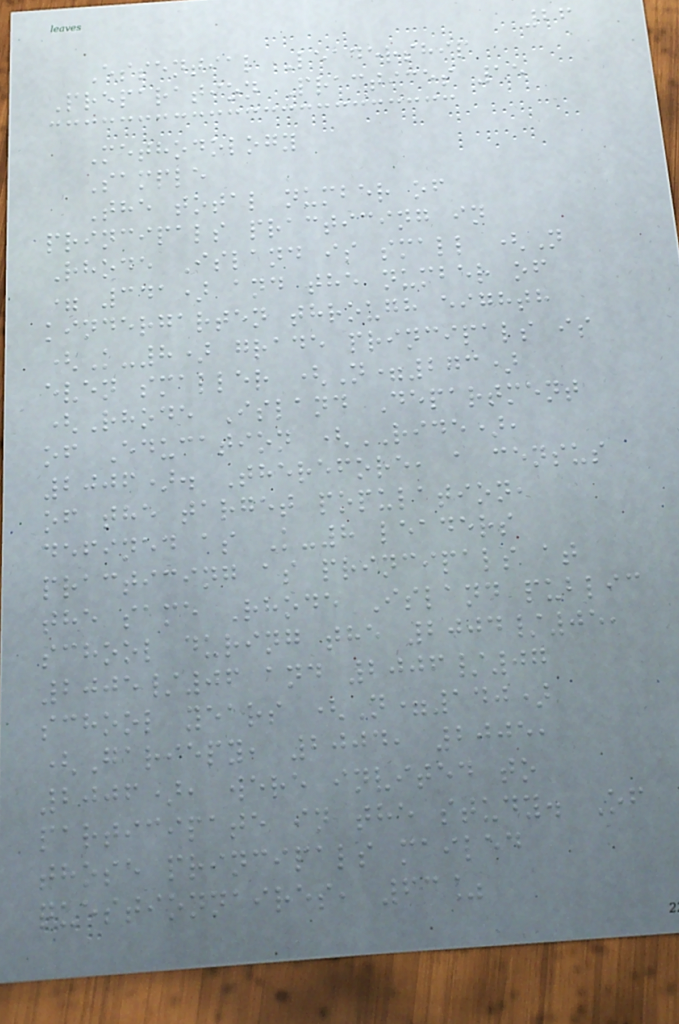26
Essential Leadership
Preparation Practices 15
Methodology
Sample
The total number of
principals practicing in
Rhode Island is small (N
= 341) and the number of
kindergarten through eighth
(K-8) grade principals is
even smaller (N=273)
(Rhode Island Department
of Education (RIDE),
2006). Therefore, a census
of the target population,
defined as K-8 leaders
practicing as principals at
the same Rhode Island public
school during the 2004/05,
2005/06 and 2006/07
school years (N=140)
(Gariepy, 2004, 2005,
2006), were invited to
participate in the study. Of
those principals mailed
questionnaires, 63%
